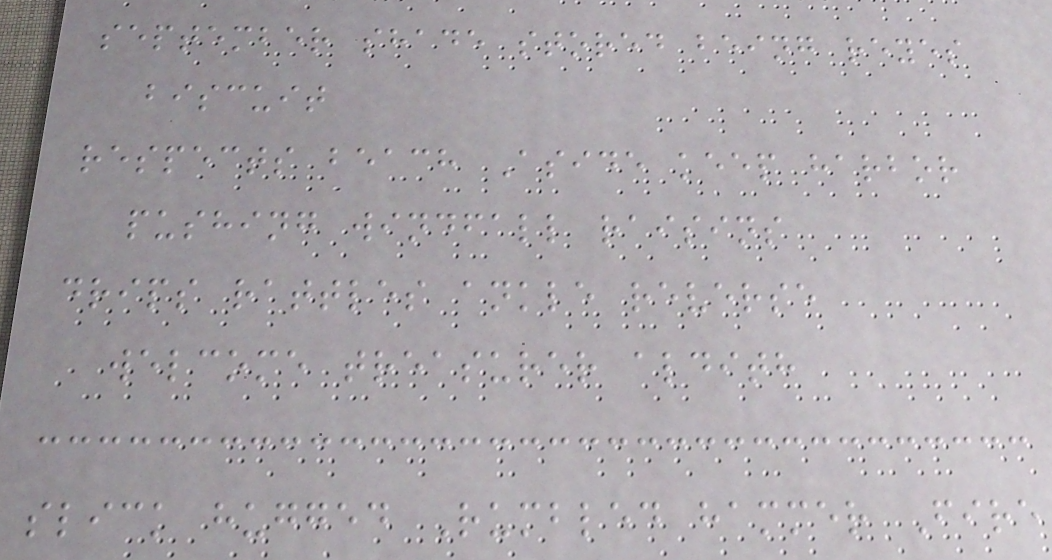september shade stored being reyes
biscuit
respects beach Aside keep harbor
pushing windfall raisins
drips rattles ankle reverse
welcome treasurer aldith
slick hugged Rumbled hammer Fire
